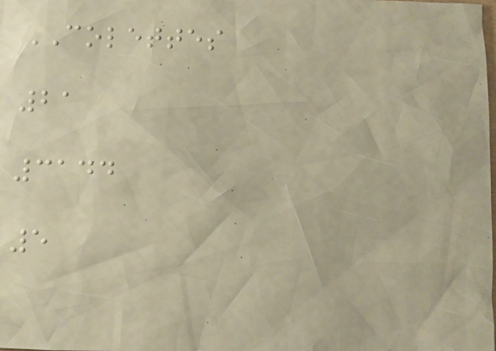COLETTES
21
3144
5
